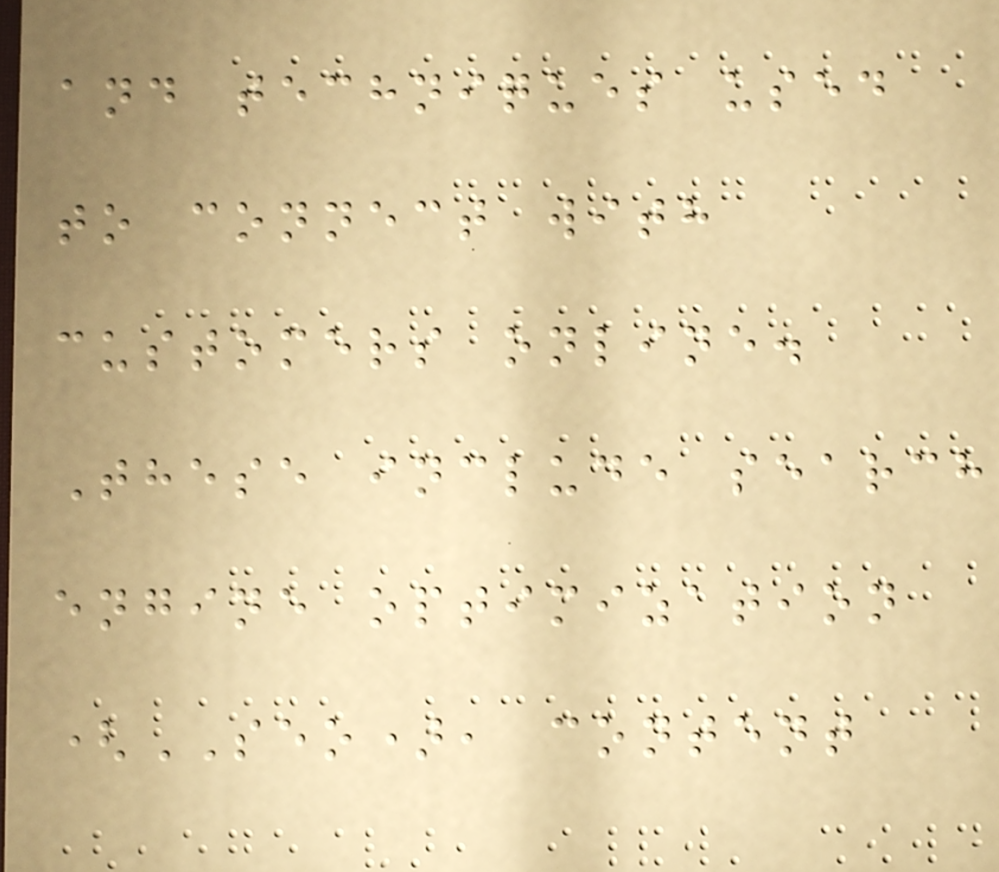and techniques used
to connect with
customers online.
These include search
engine optimization
(SEO), content
